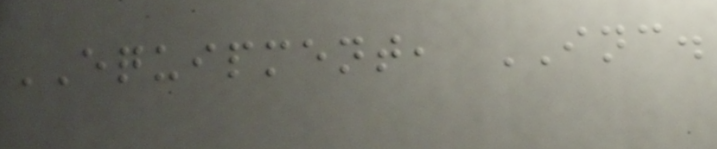EQUIPMENT, INC.
